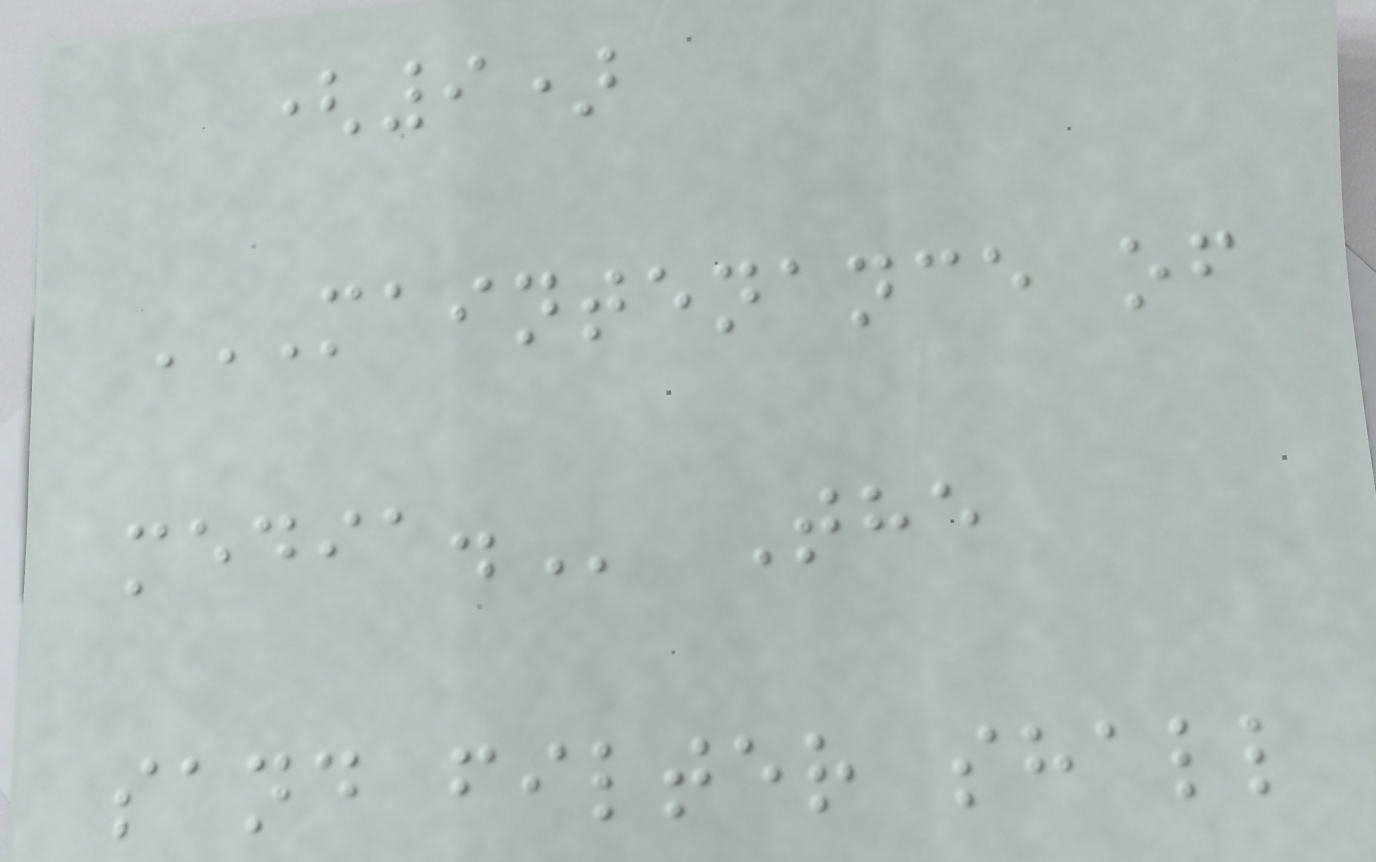(9)
MAINTENANCE OF
MEDIA. The
sand filter shall
